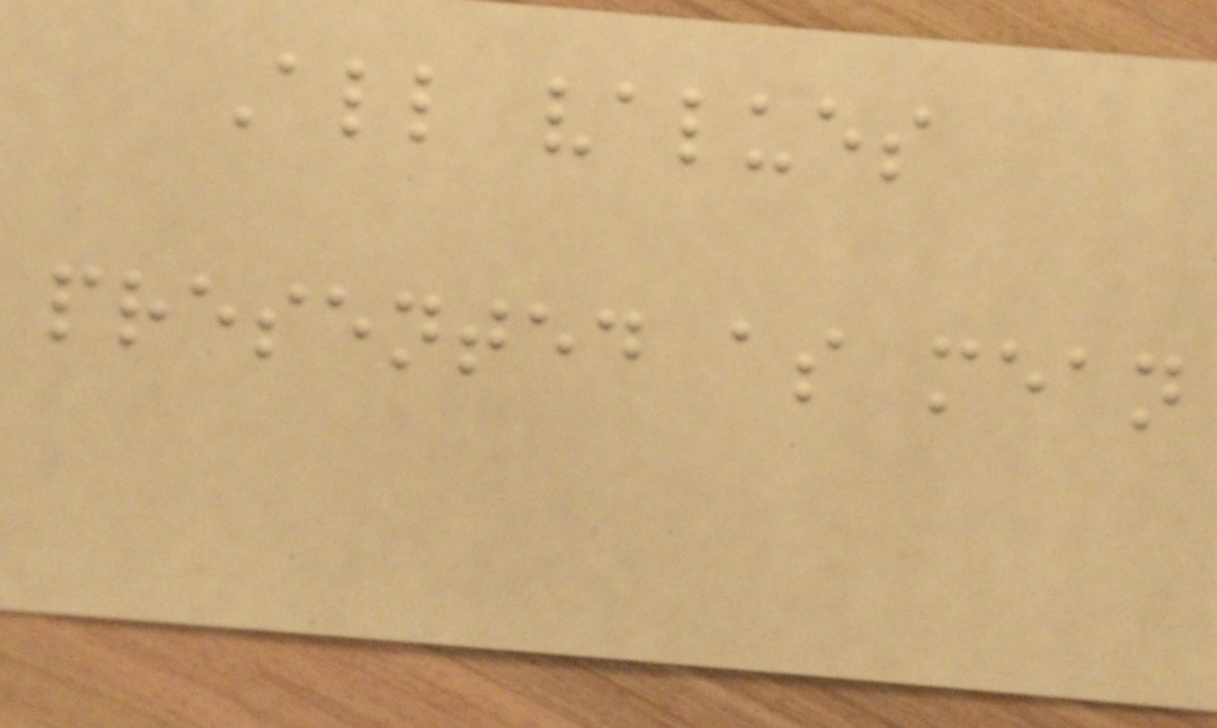All values
presented as mean
